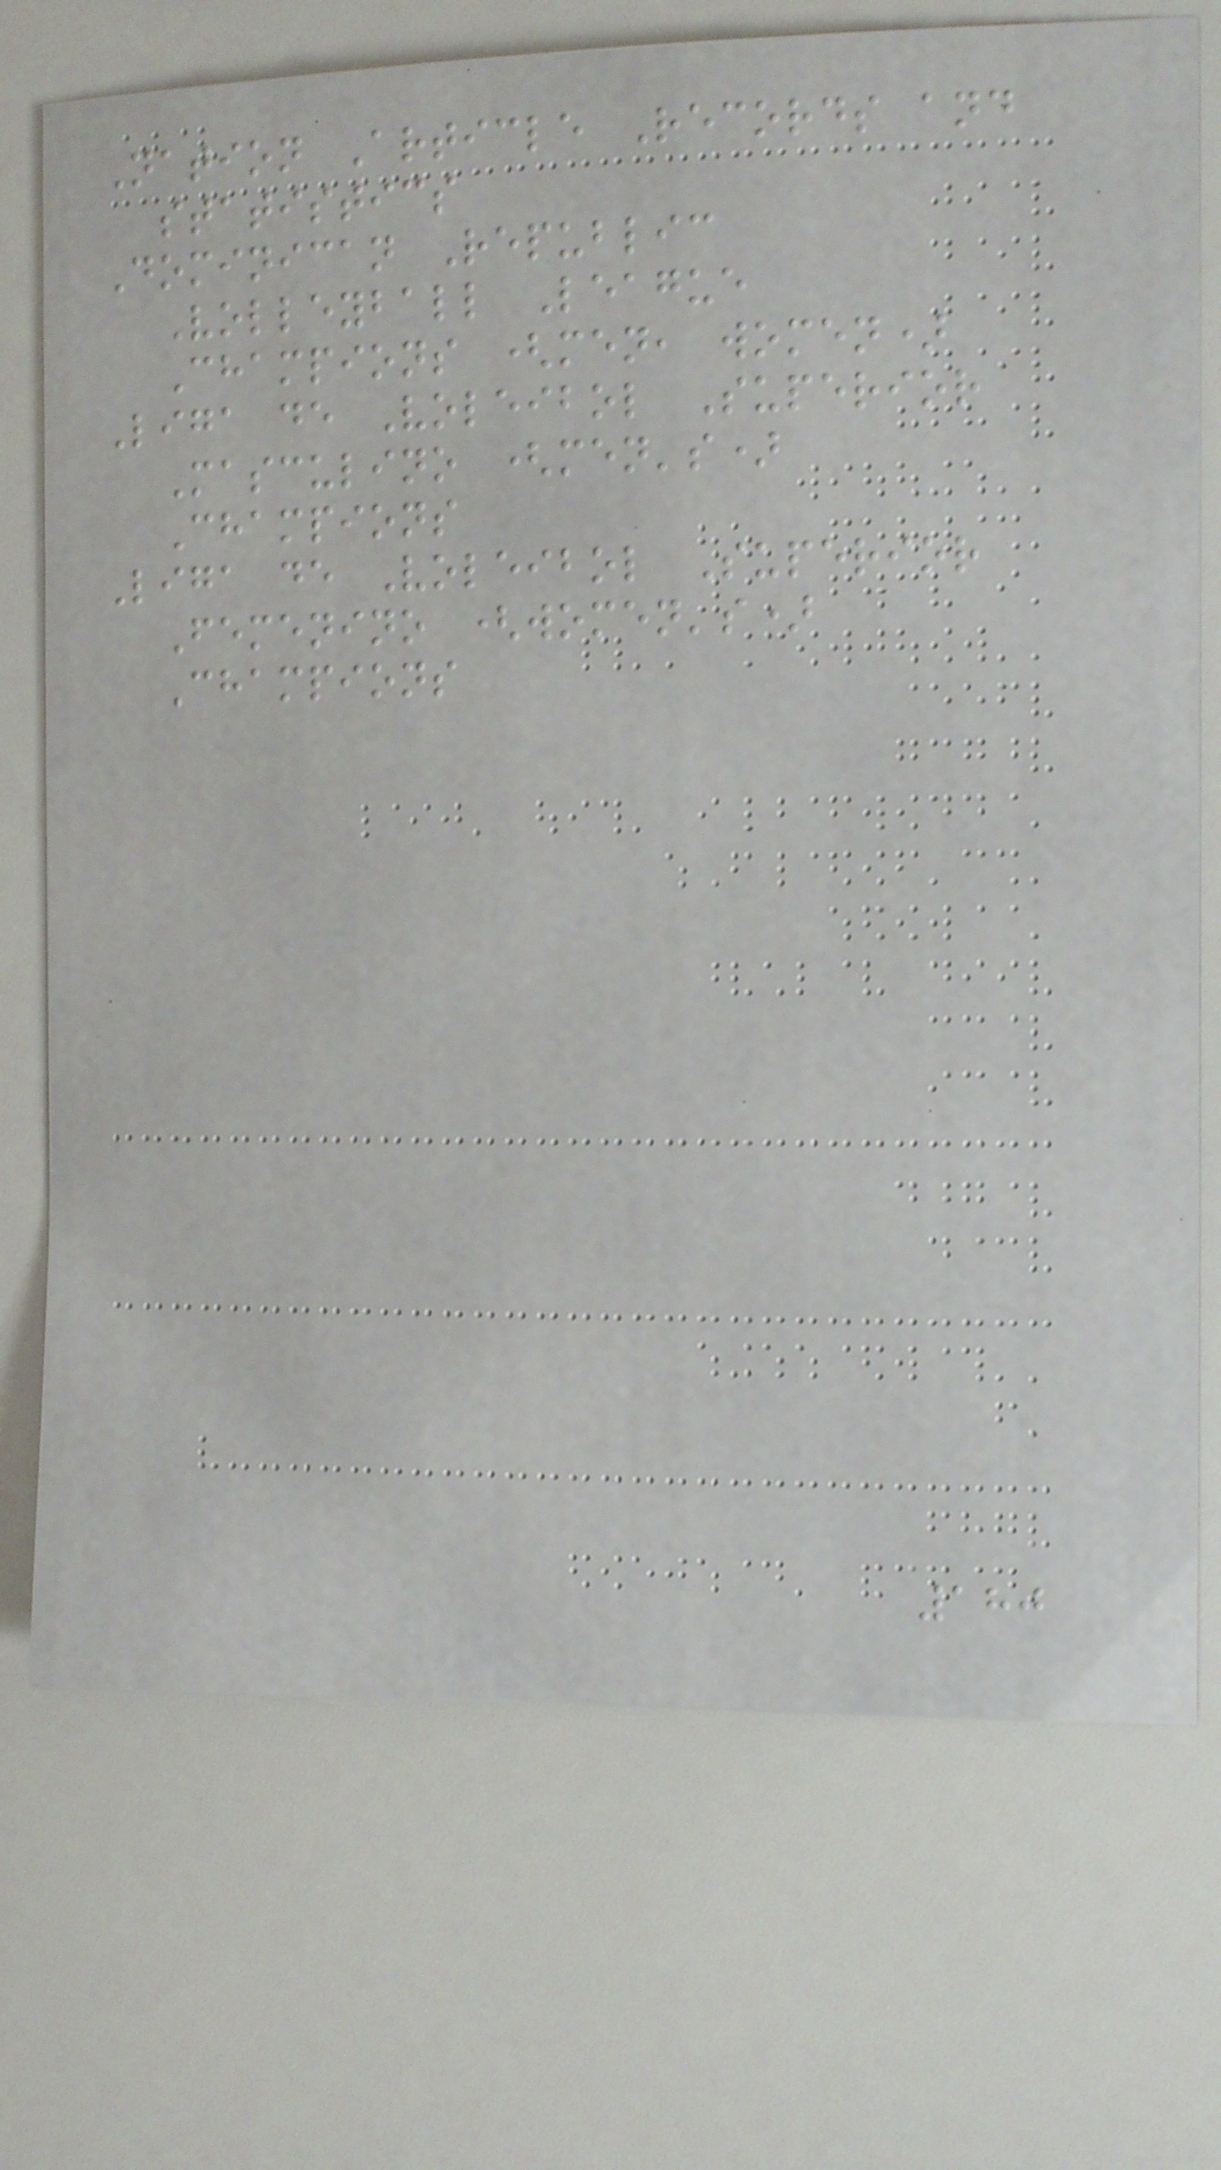Nation Article Records and
statistics
Dominican Republic
Volleyball League
Champions (men, women)
Liga de Voleibol Superior
Masculino (men's)
Champions
Liga de Voleibol Superior
Femenino (women's)
Champions
180
